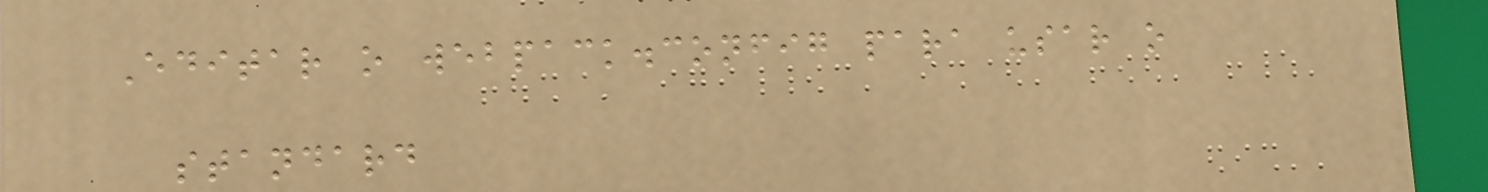Editar o webpack.config para usar o
standard
